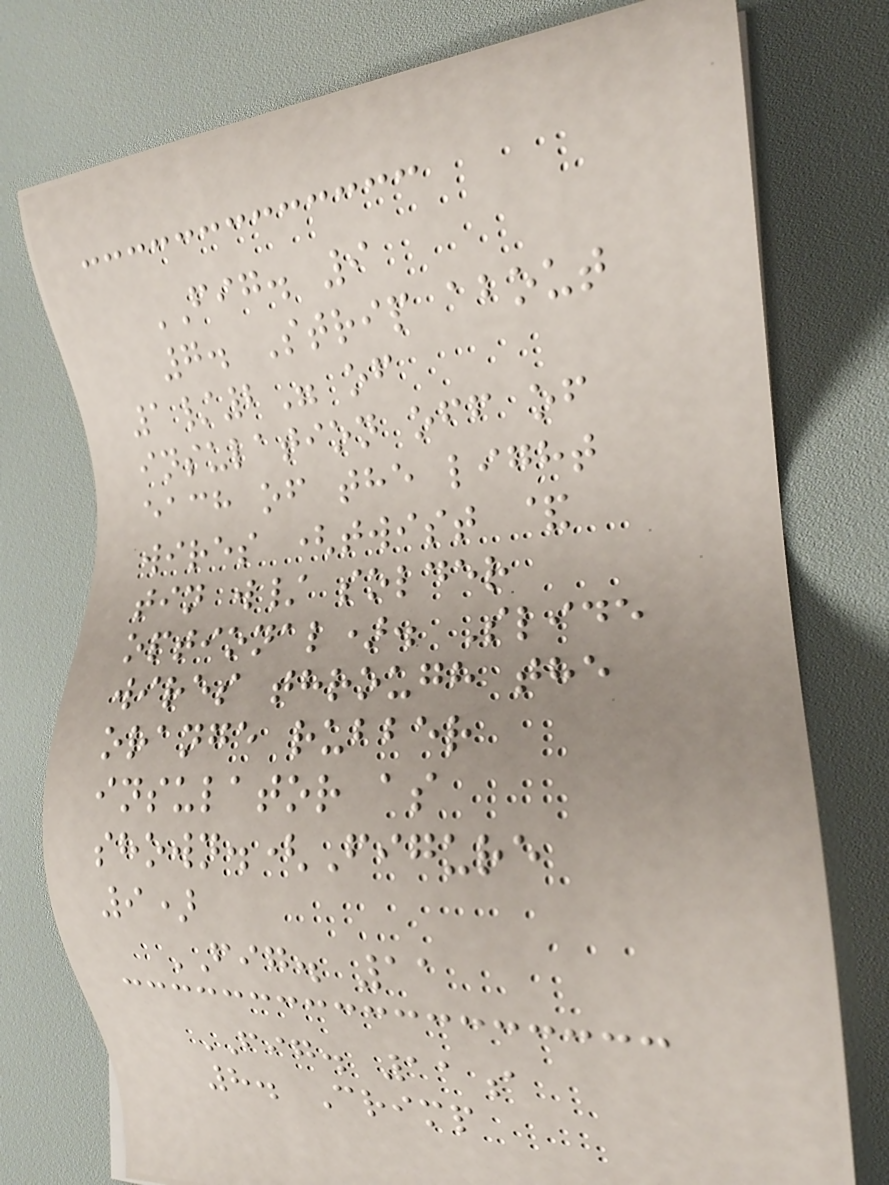FIG. 9
7. Strip about
1/2" of
insulation off of
each of the light
wires (twist &
tin w/ solder
optional). Slide
wires through the
orange rubber
insulator as
shown.(Figure
9)
FIG. 11
FIG. 11a
8. Crimp
